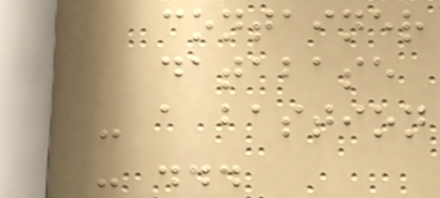container
database
- a bastion
- ...
